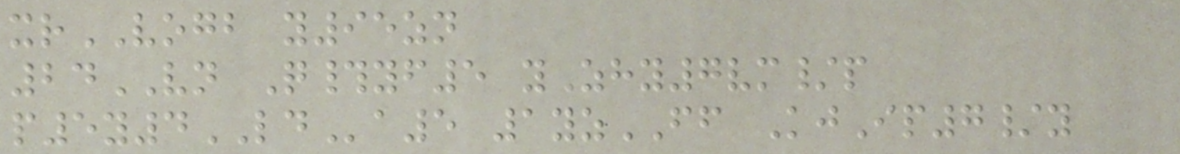xrVOGB y95zn
24VN Q#yf5 yZhy7vm/p
p5y4LDa5 1yzFF KjIp7/y
